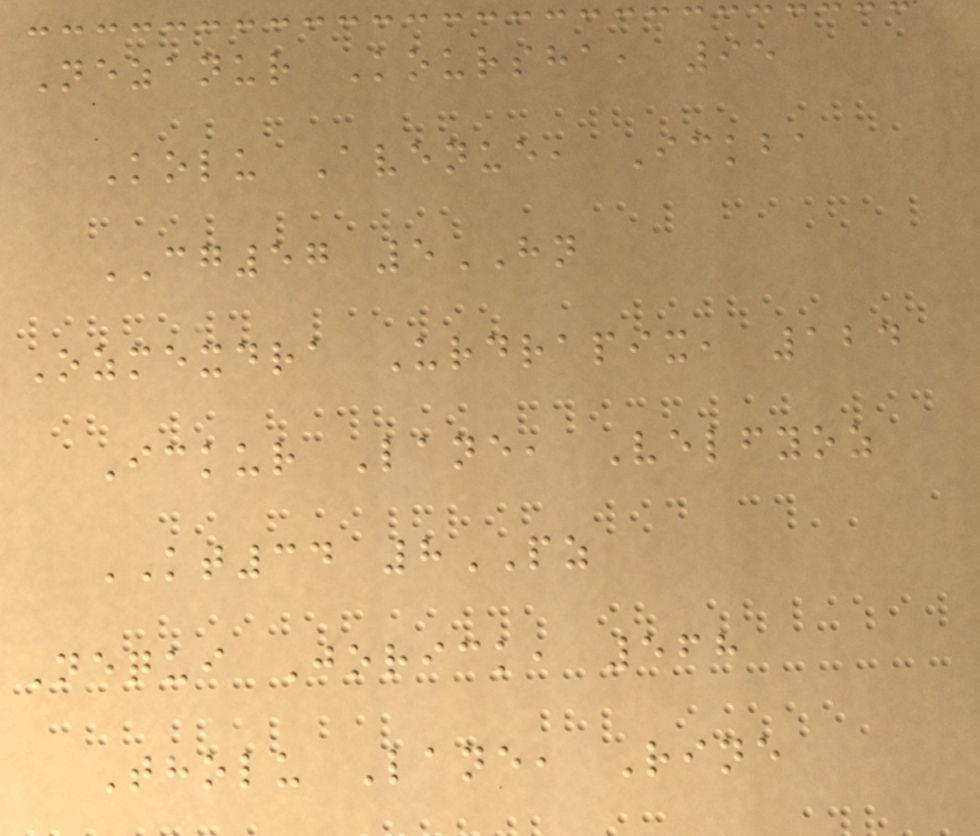Nezanur Koursha, 95
Kolu Avenue, Ickba
CG57 5HN
Ozmexdra Urdrapix, 124
Ickur Lane, Velfyoz
KT34 8PZ
Nequi Jorick, 568
Tholu Lane, Rine
